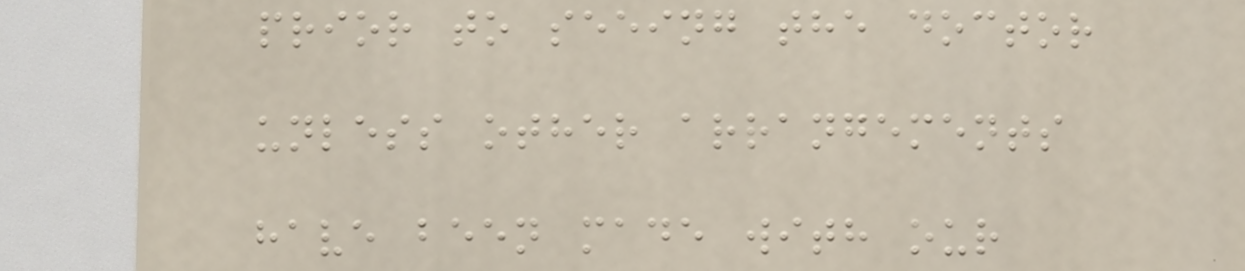prior to seeing the doctor
unless other arrangements
have been made with our
